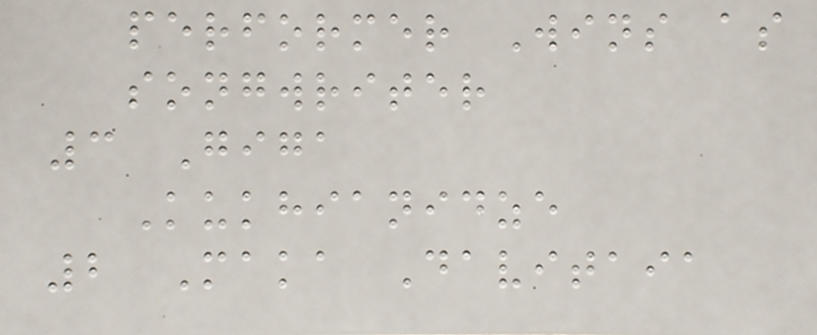performer Wins as
songwriter
3 Giga
Kukhianidze
2 Maka Davitaia
